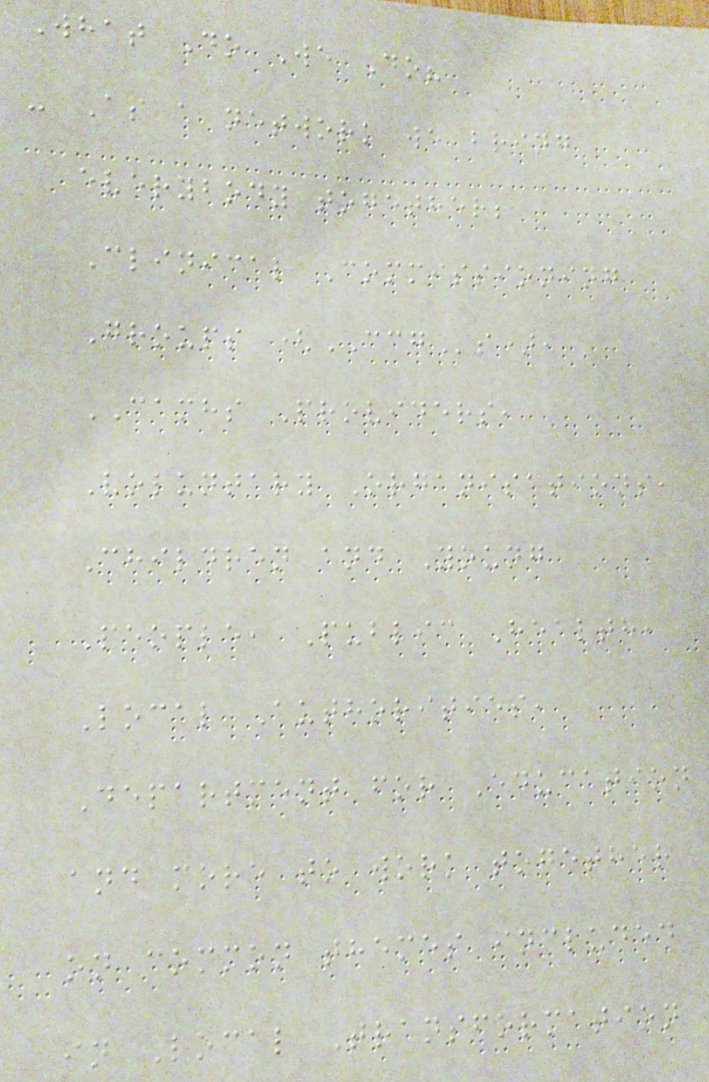What Do We Do?
- As a network we bring
everybody together;
Clinical Commissioning
Groups (CCGs),
CAMHS Providers,
Voluntary Organisations,
Children and Young
People, Public Health,
Local Authorities,
Department for Education
and more to work together
on common themes included
in Local Transformation
